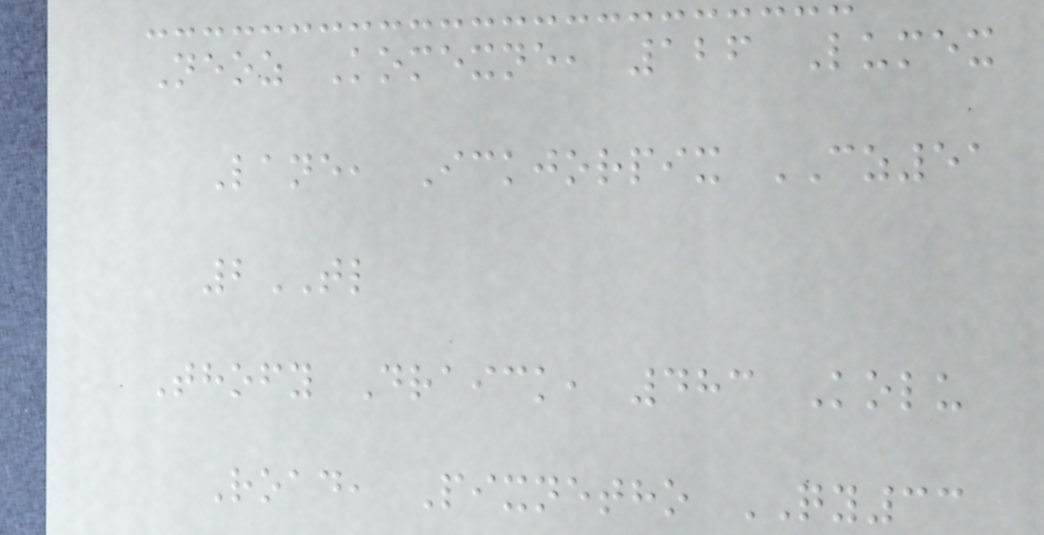Neoz Komexne, 126 Lumex
Lane, Ickjorpix CZ51
2TL
Thofy Draick, 483 Kolu
Road, Pixnetho QY33
